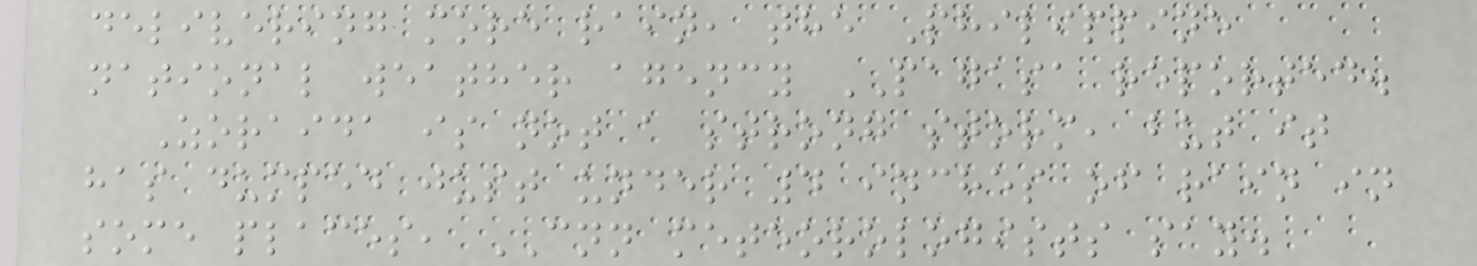delivering more rain, the Philippine
national weather agency PAGASA reported.
Zoraida is not a strong storm, but it
has dumped just under 4 inches of rain in
some places, CNN meteorologists say.
